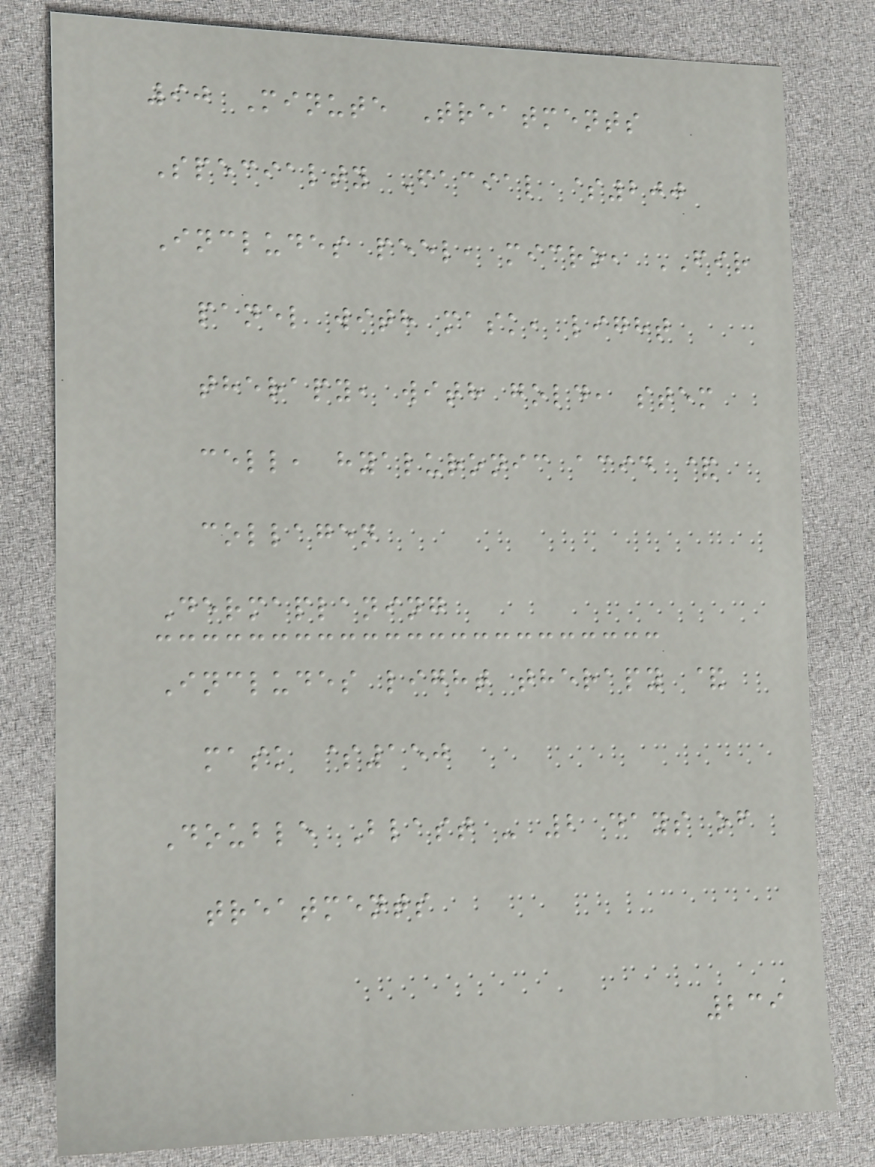90 Minute Treatments
Specialty Facial $200
Includes peel, micro, FIR
panel with mask, light
therapy, with gold, stem
cell, hyaluronic acid &
collagen
Dermaplaning
Includes light therapy &
mask $150
Double Blast - 2 days of
treatments
239
